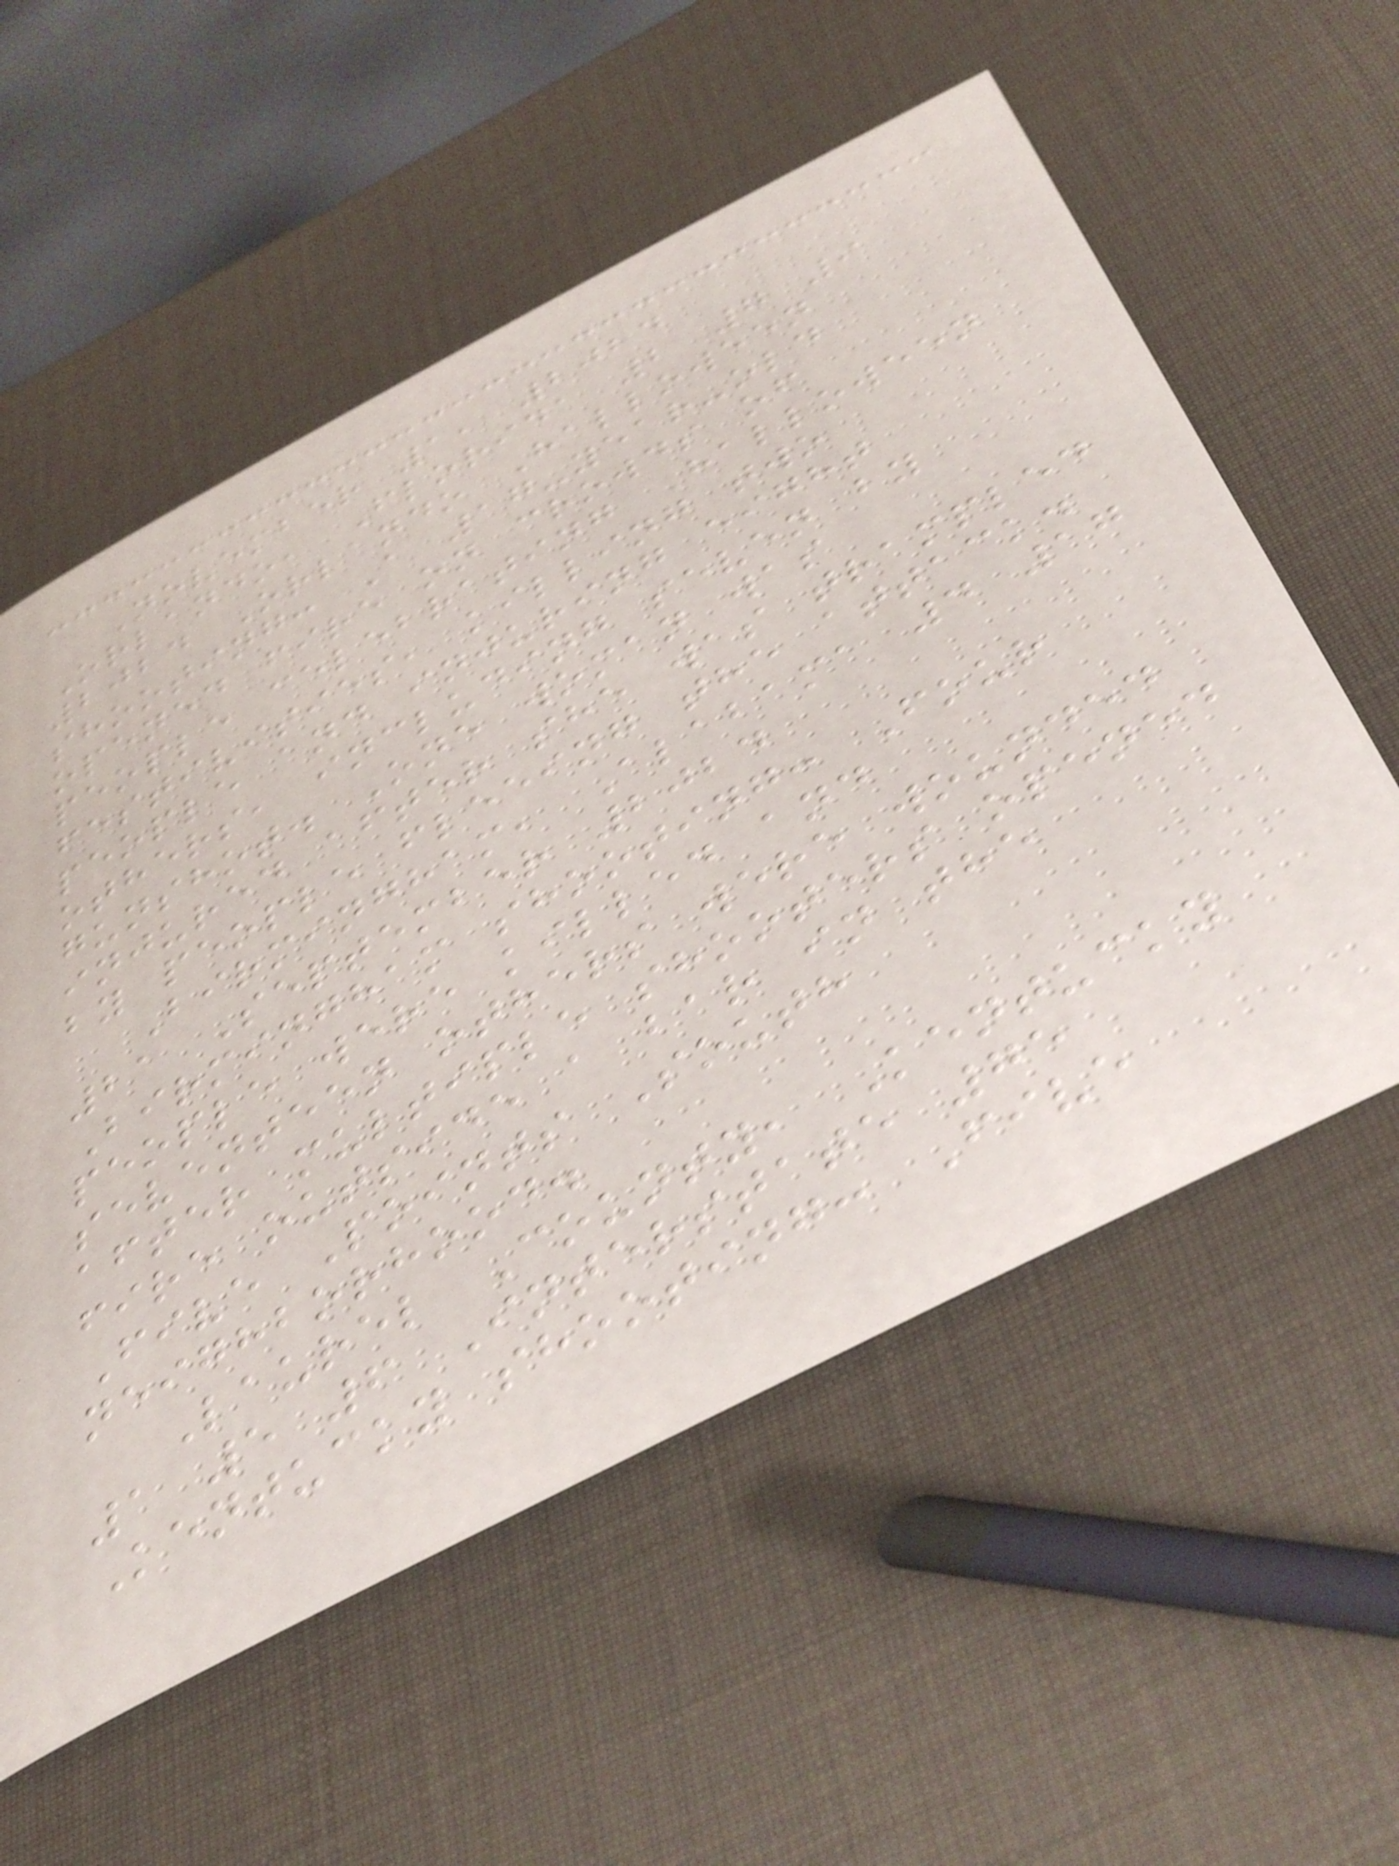November 1, 2024
Orlando, Florida 2 7 9
2024 Orlando Halloween
shooting: A 17-year-old
opened fire on crowds of
people celebrating Halloween
festivities, killing two
people and injuring eight
others, including seven by
gunshot. One woman was
injured after she was trampled
by people fleeing the attack.
Birmingham, Alabama 4 17
21 September 2024
Birmingham shooting: Four
people were killed and
seventeen others were wounded
after multiple shooters opened
fire outside a bar in the
Five Points South
neighborhood.
Laurel County, Kentucky
1 5 6 Interstate 75
Kentucky shooting: Five
